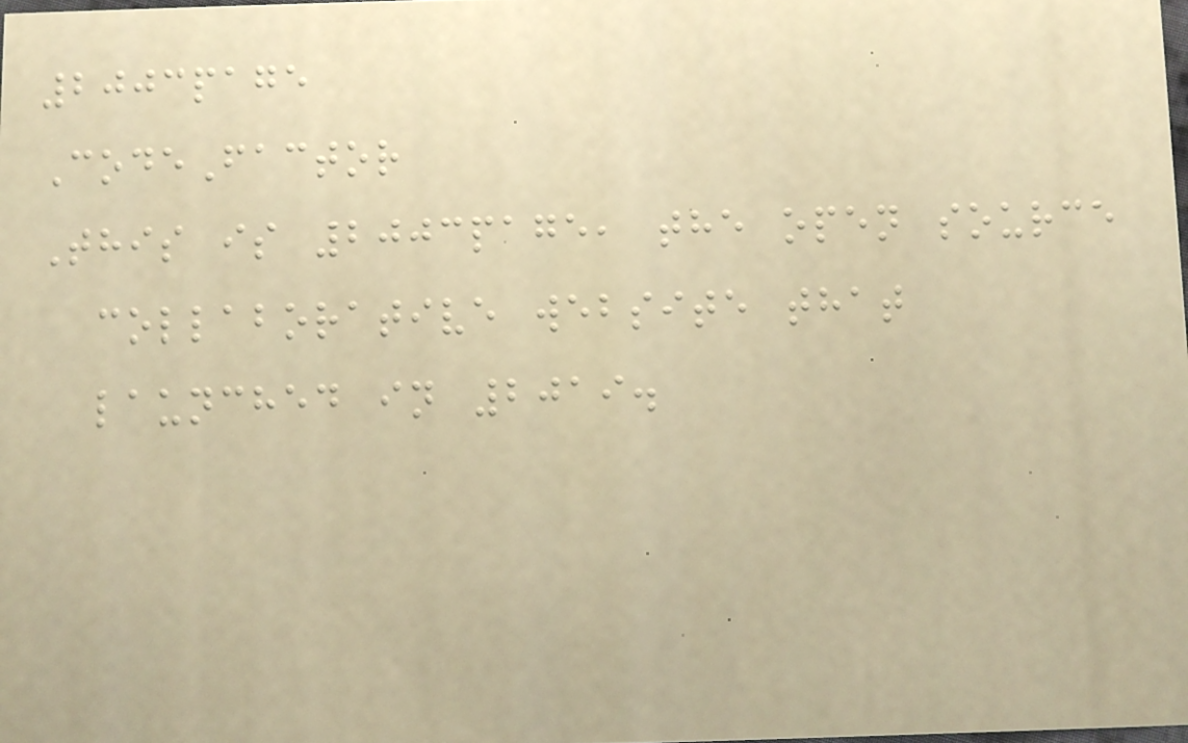2003page
CodeFactor
This is 2003page, the open source
collaborative website that
launched in 2019.
